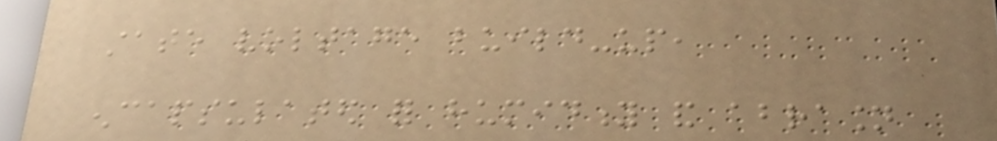state voltage build-up,
encapsulated for humidity and abrasion
